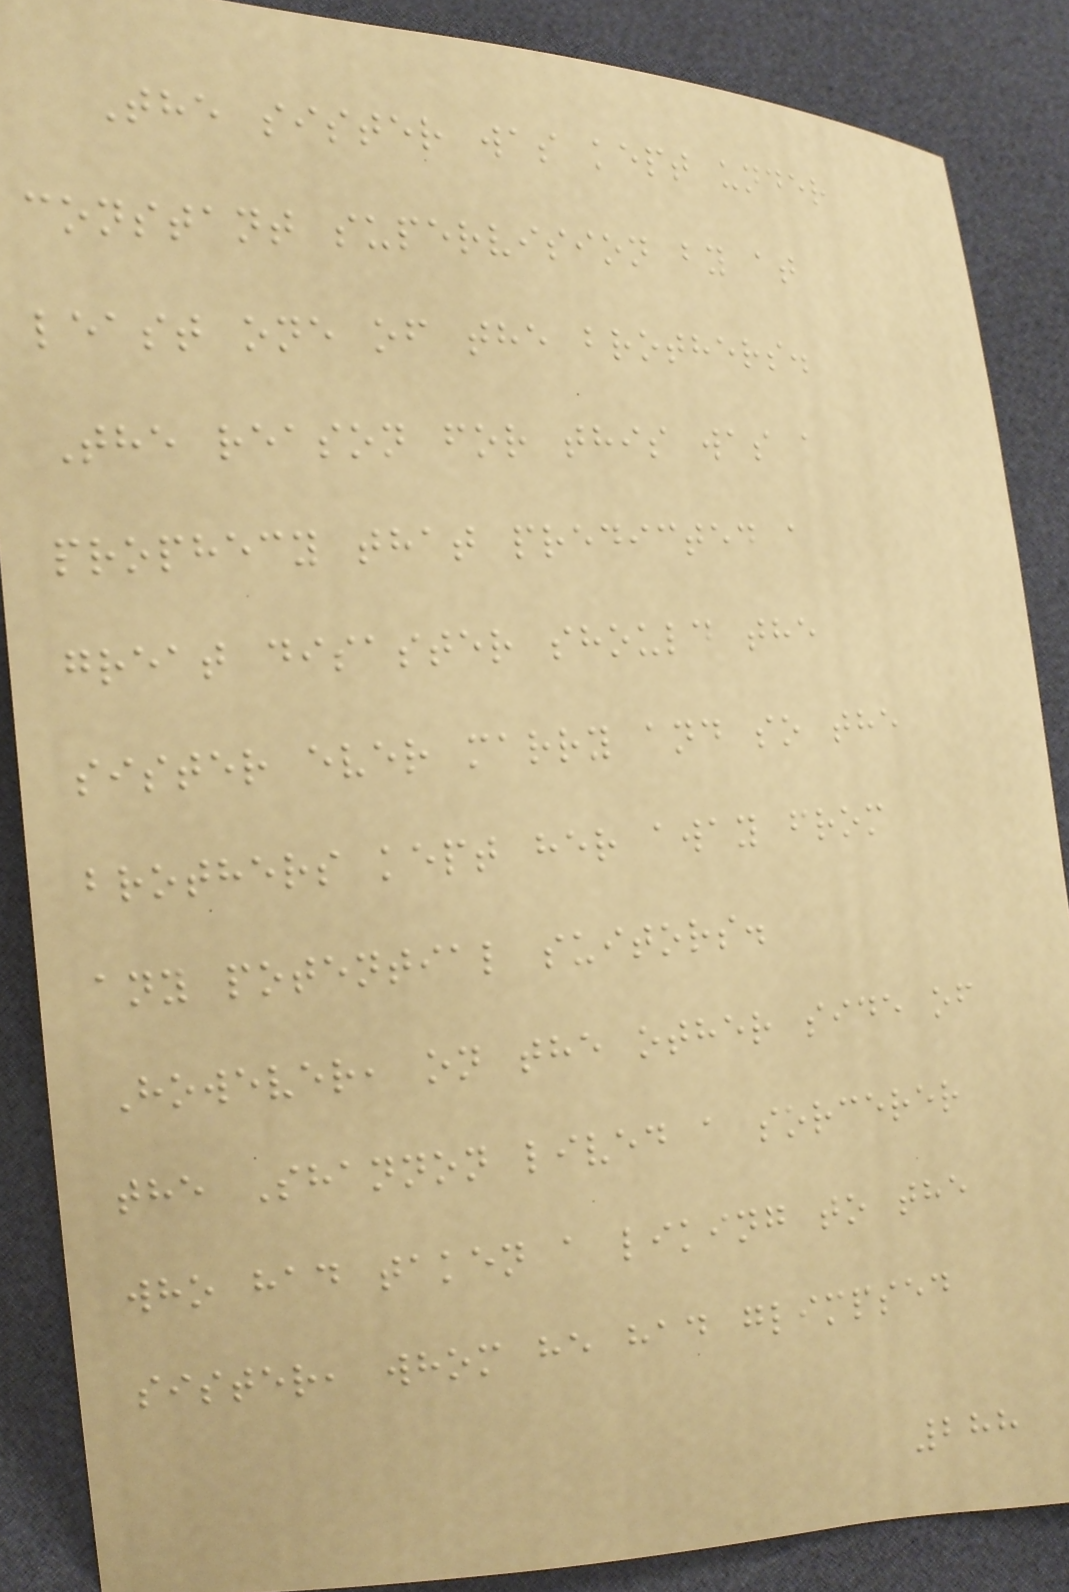The sister was kept under
constant supervision by at
least one of the brothers.
The reason for this was a
prophecy that predicted a
great disaster should the
sister ever marry and so the
brothers kept her away from
any potential suitors.
However, on the other side of
the Shannon lived a sorcerer
who had taken a liking to the
sister, whom he had glimpsed
288
